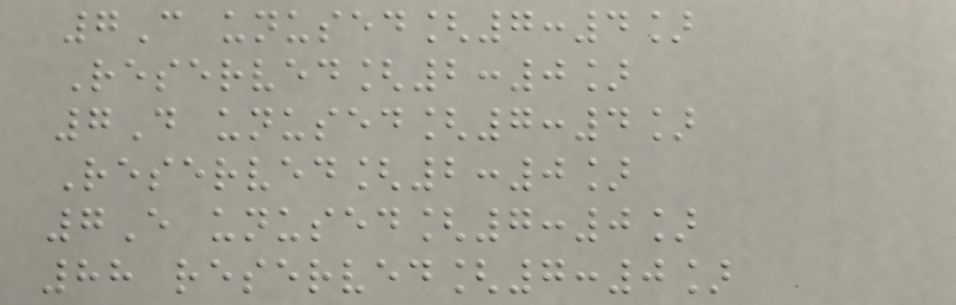7C unused[7:4]
Reserved[2:0]
7D unused[7:4]
Reserved[2:0]
7E unused[7:0]
88 reserved[7:0]
